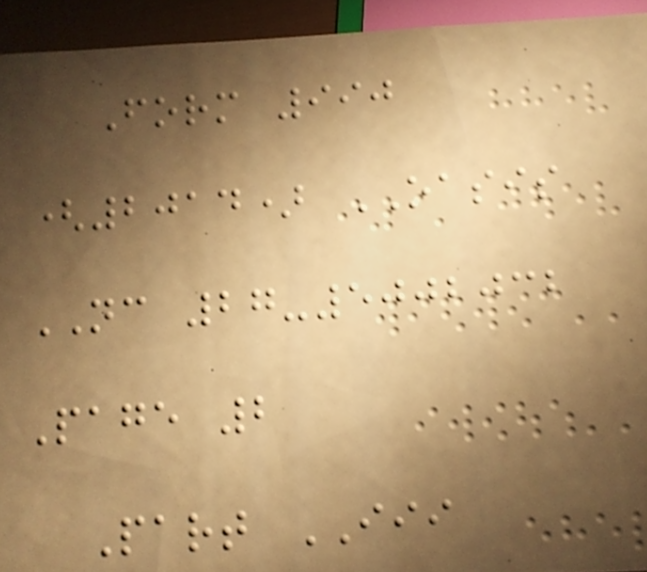Form 990
(2014) OASIS
NC 27-5002032
Page 2
Part III
